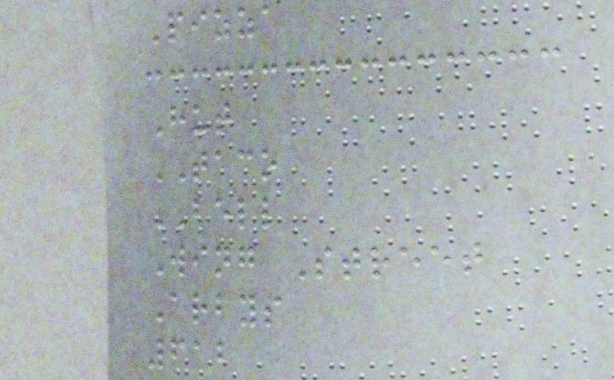Pizza
Hut
TACO
BELL
Wing Street
Arbys
612
